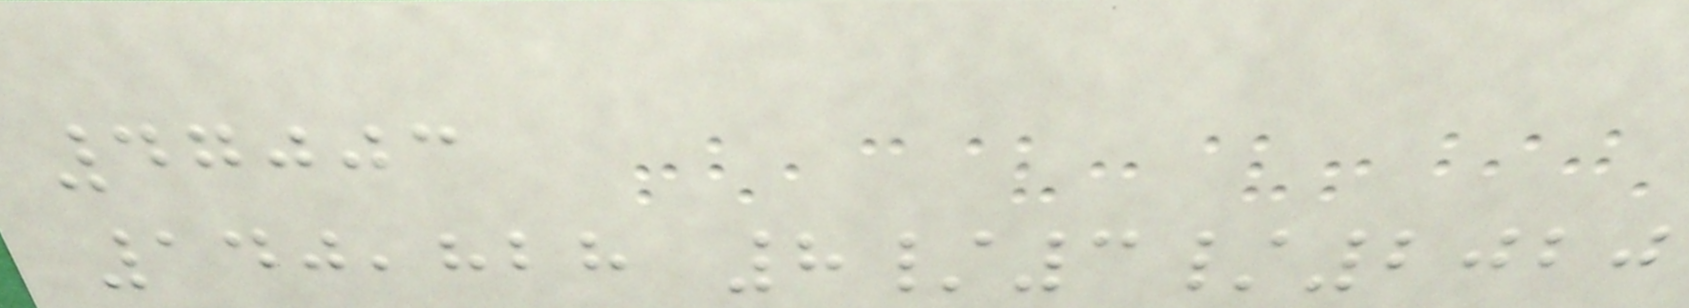47003
140,828 8/3/2020
